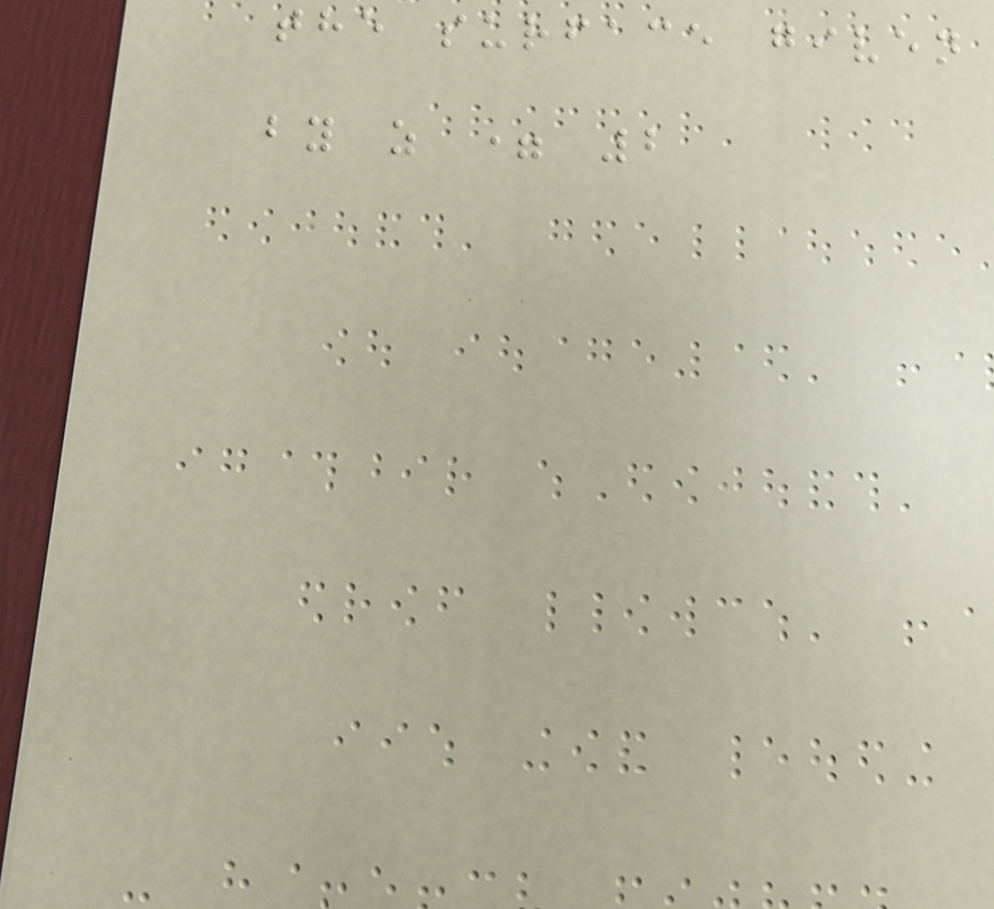the surface given
by z = 2
